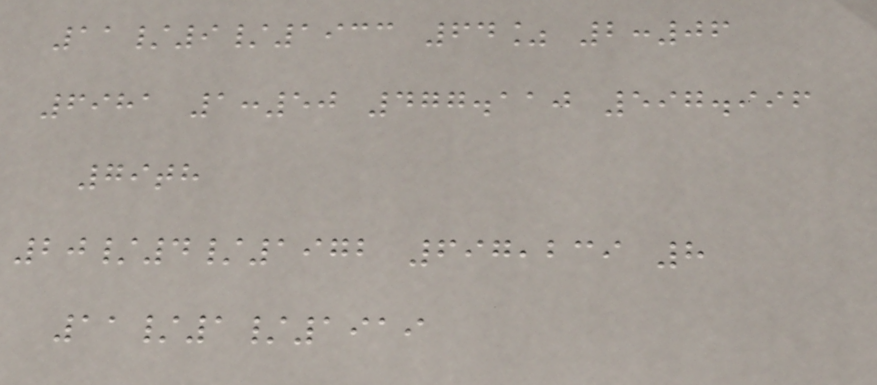11/9/1933 64% 2:06
6981 1:50 477.110 597.996
79th
20/4/1972 697,239 8
11/1/1919
